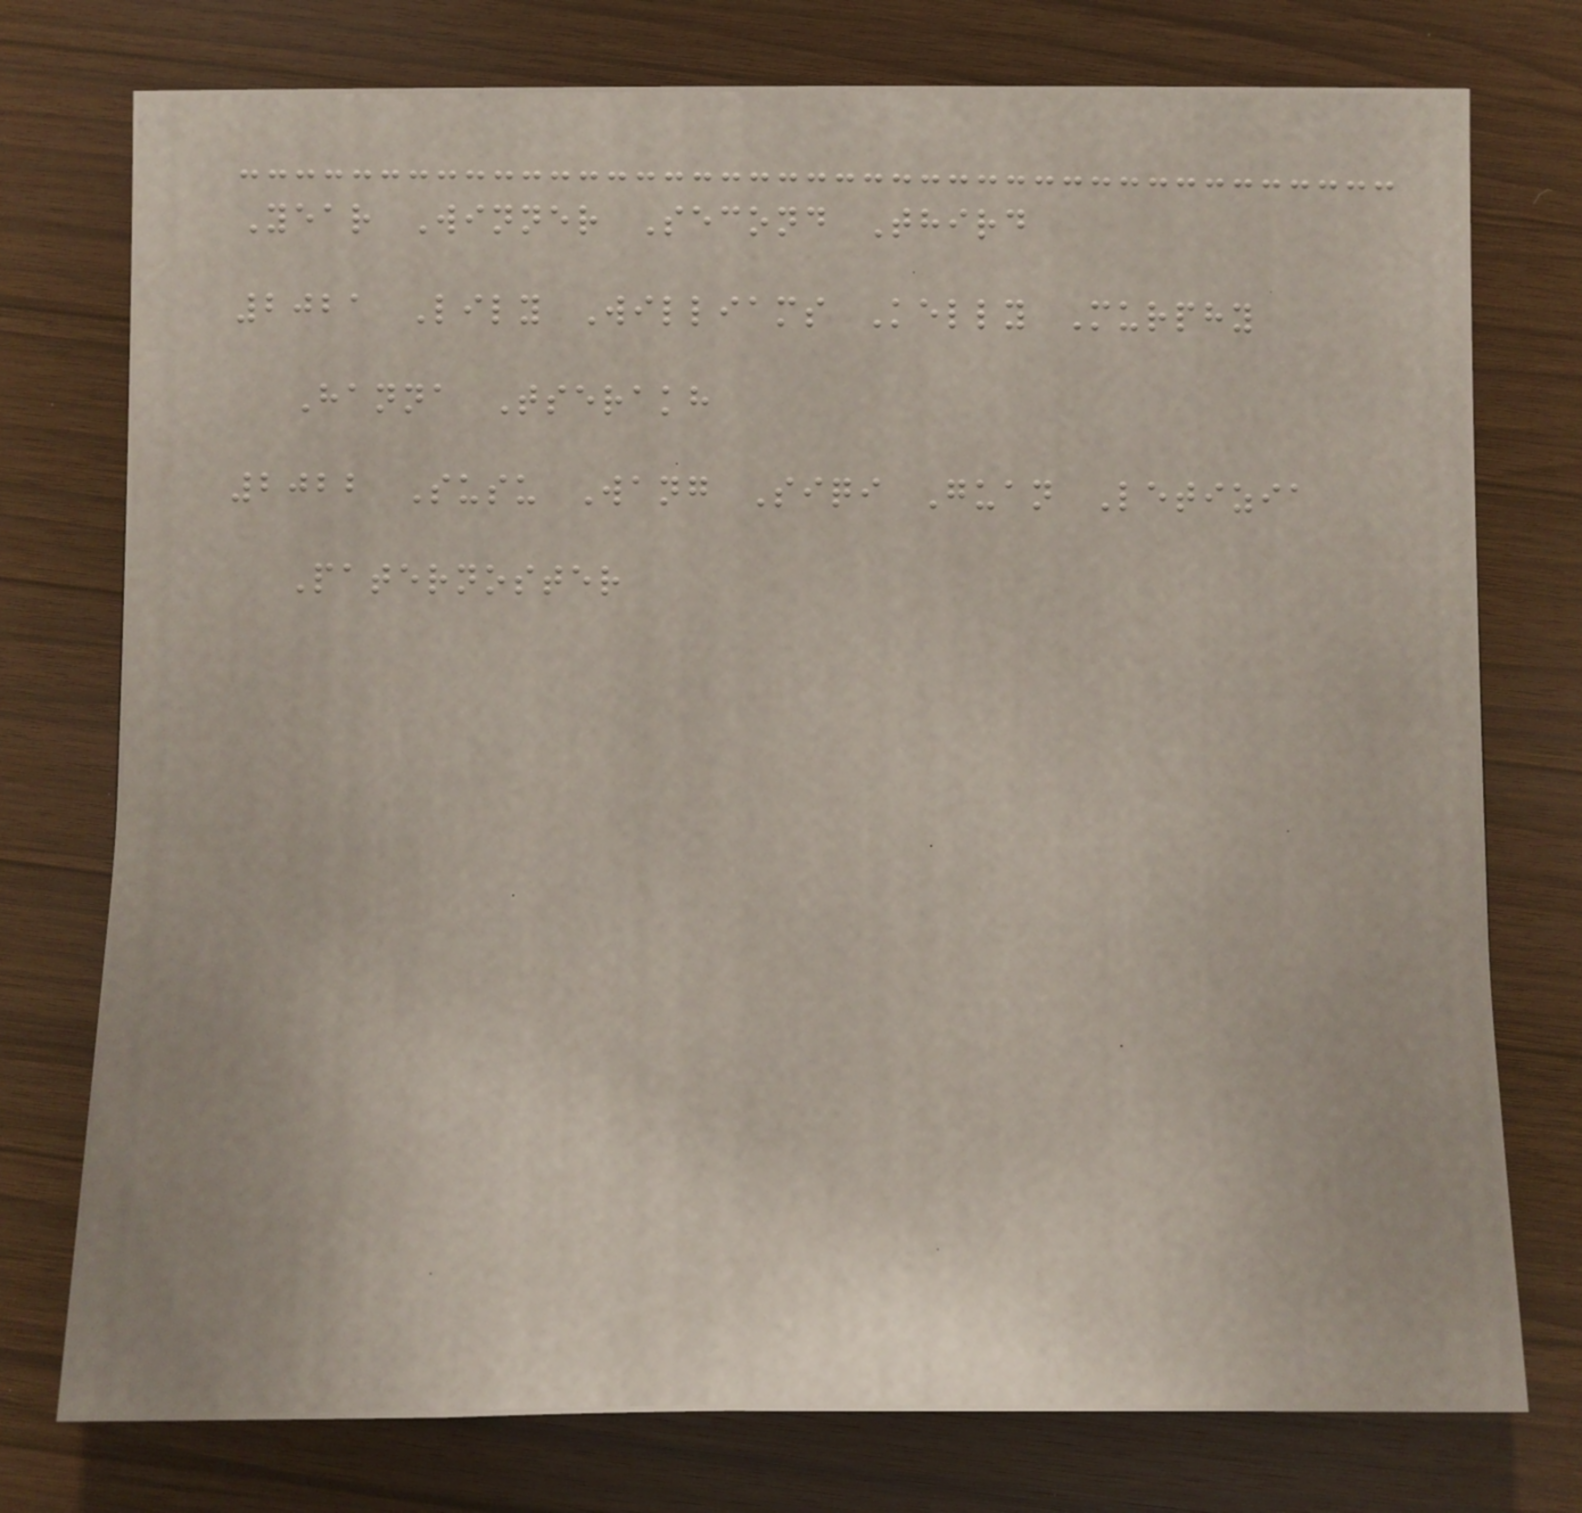Year Winner Second Third
2021 Lily Williams Kelly Murphy
Hanna Tserakh
2022 Susu Wang Siqi Guan Letizia
Paternoster
